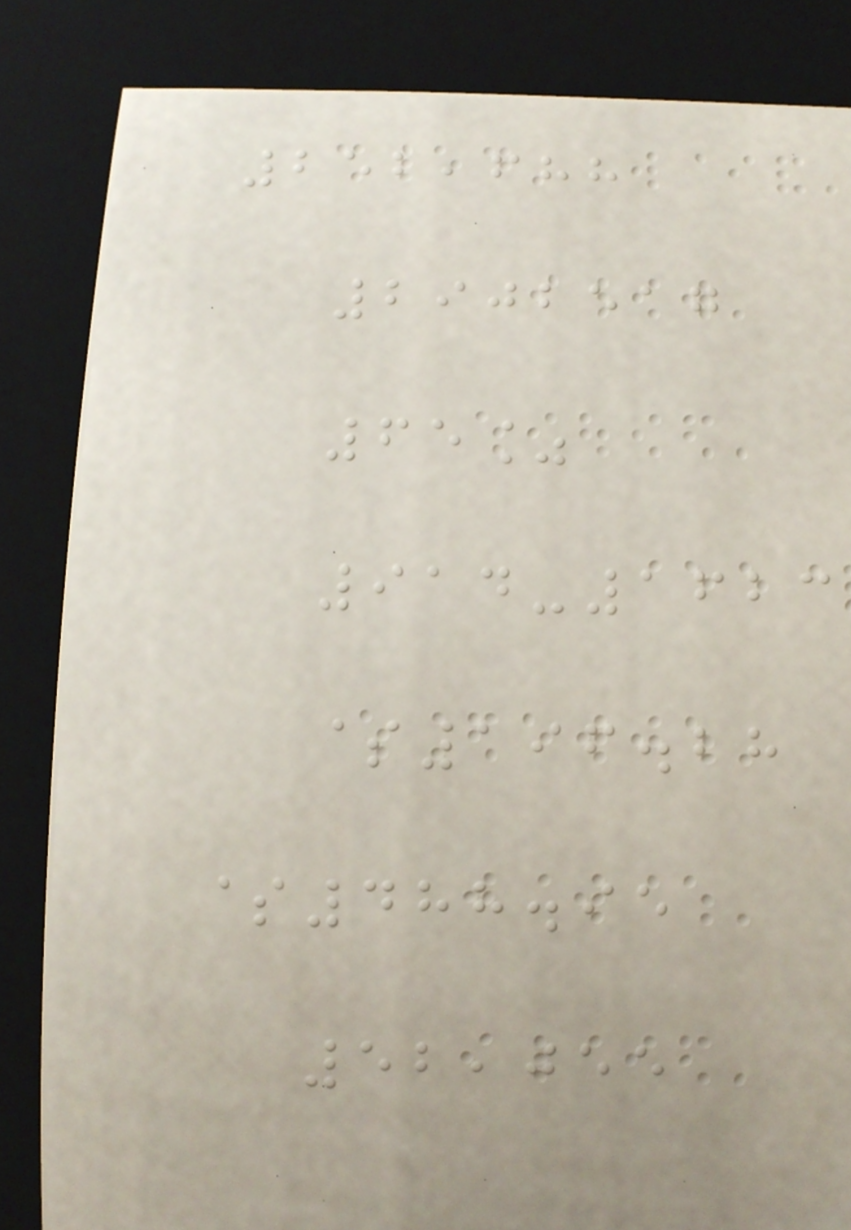252,688
2902517
65%
914-1623
$196.28
$488.95
52,055
